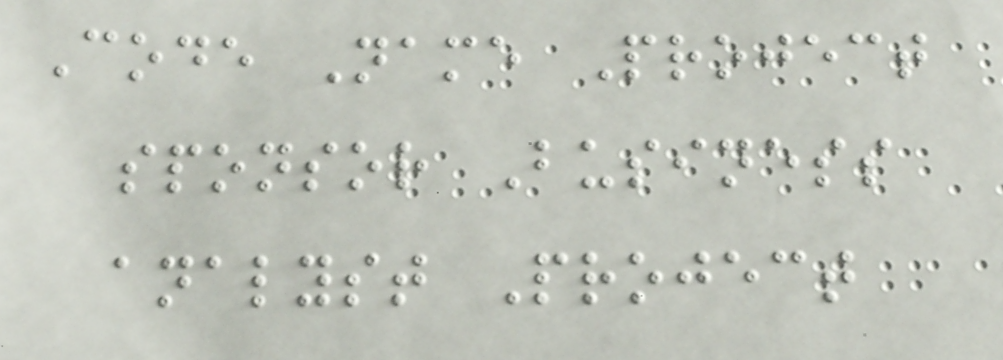Code Name Project
sponsor Business
analyst Project
